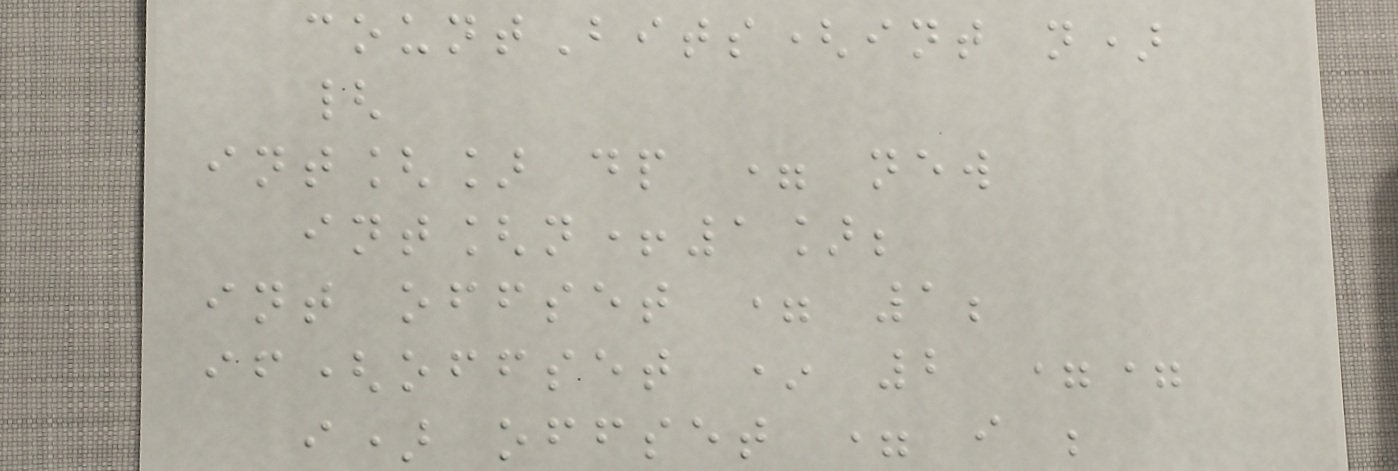countBits(int n)
{
int[] dp = new
int[n+1];
int offset = 1;
if(offset * 2 ==
i) offset = i ;
